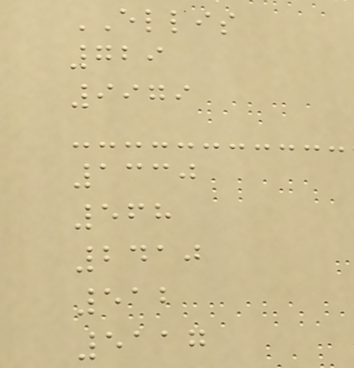ELLIS
729
9979
1330
568
2410
512
5117
